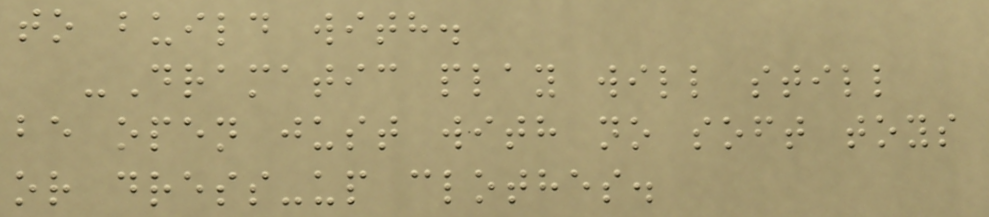to build with.
-Dramatic play will still
be open just with no soft toys
or dress-up clothes.
